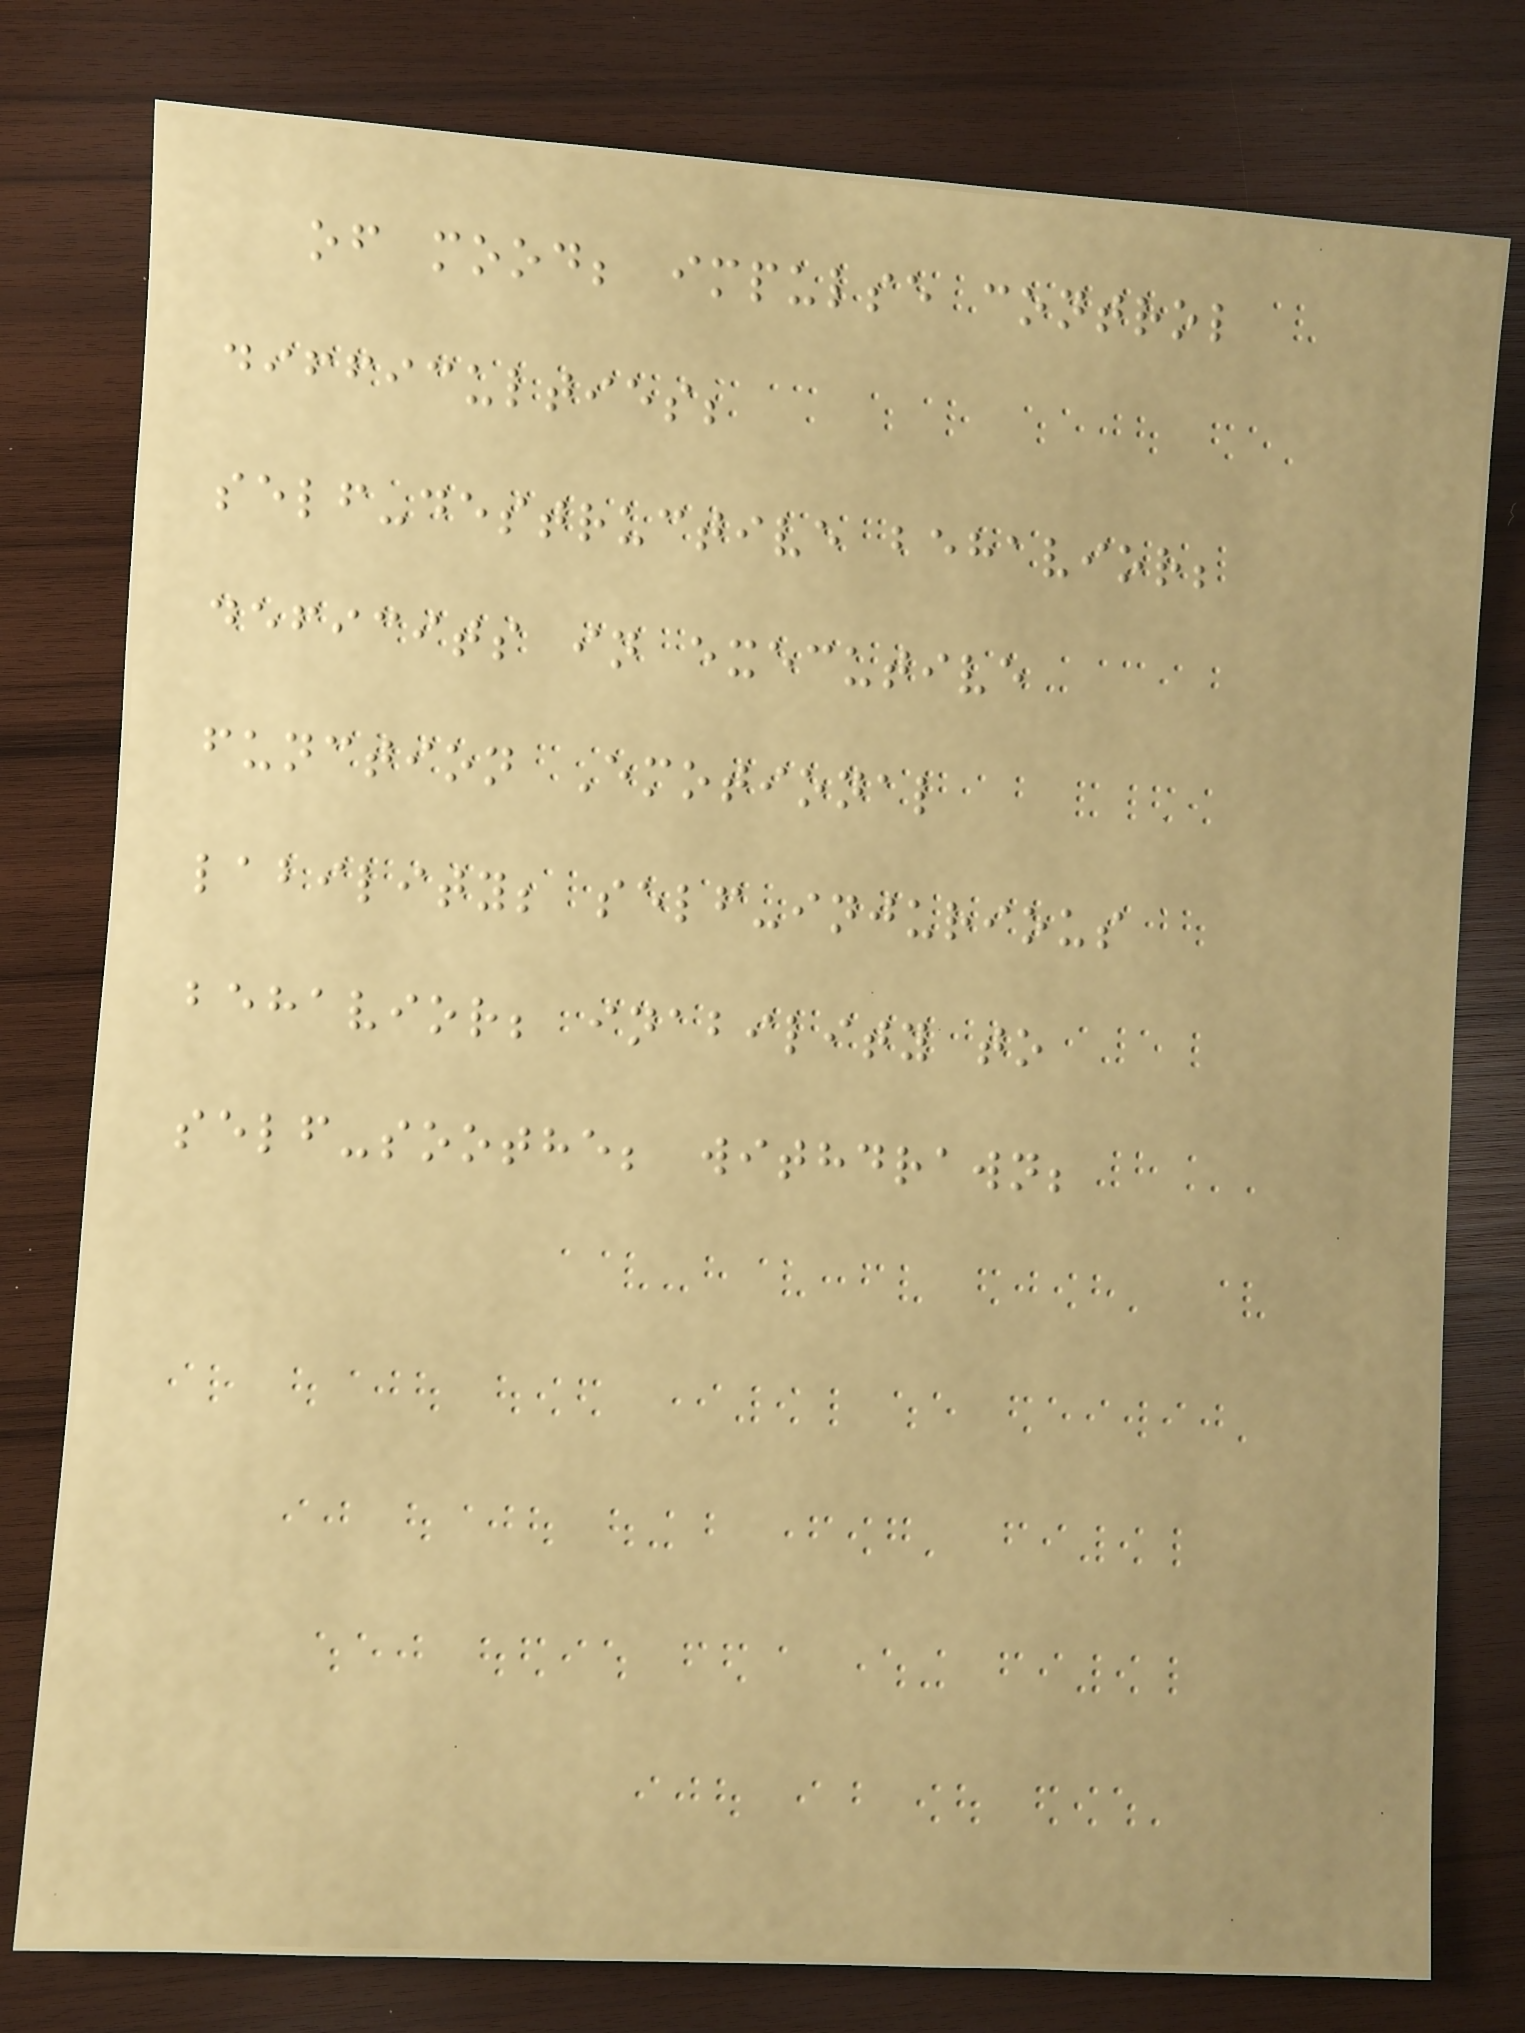of mood; impulse control
difficulties;
self-destructive behavior;
deficits in executive
function Emotional
lability; self-injurious
behavior; inability to
self-soothe; withdrawn;
